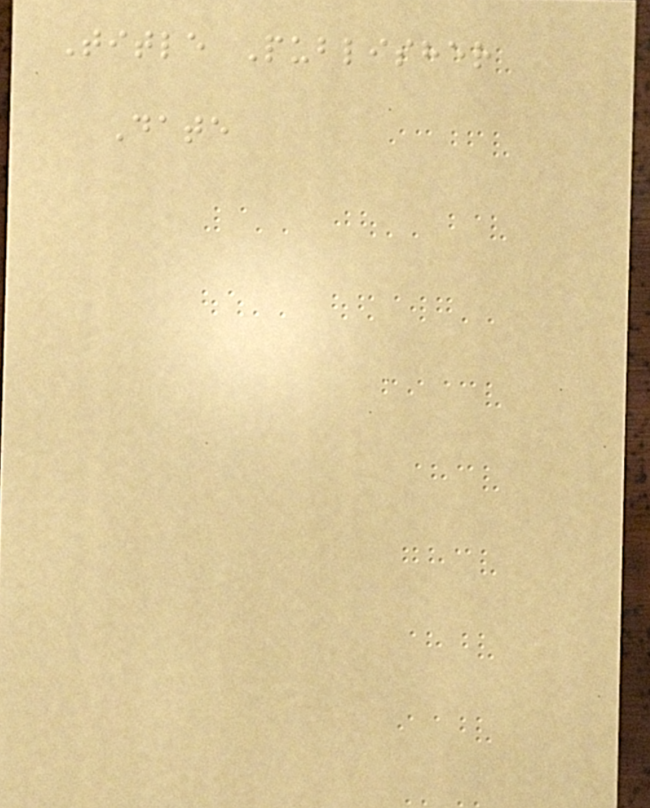Title Publisher
Date
